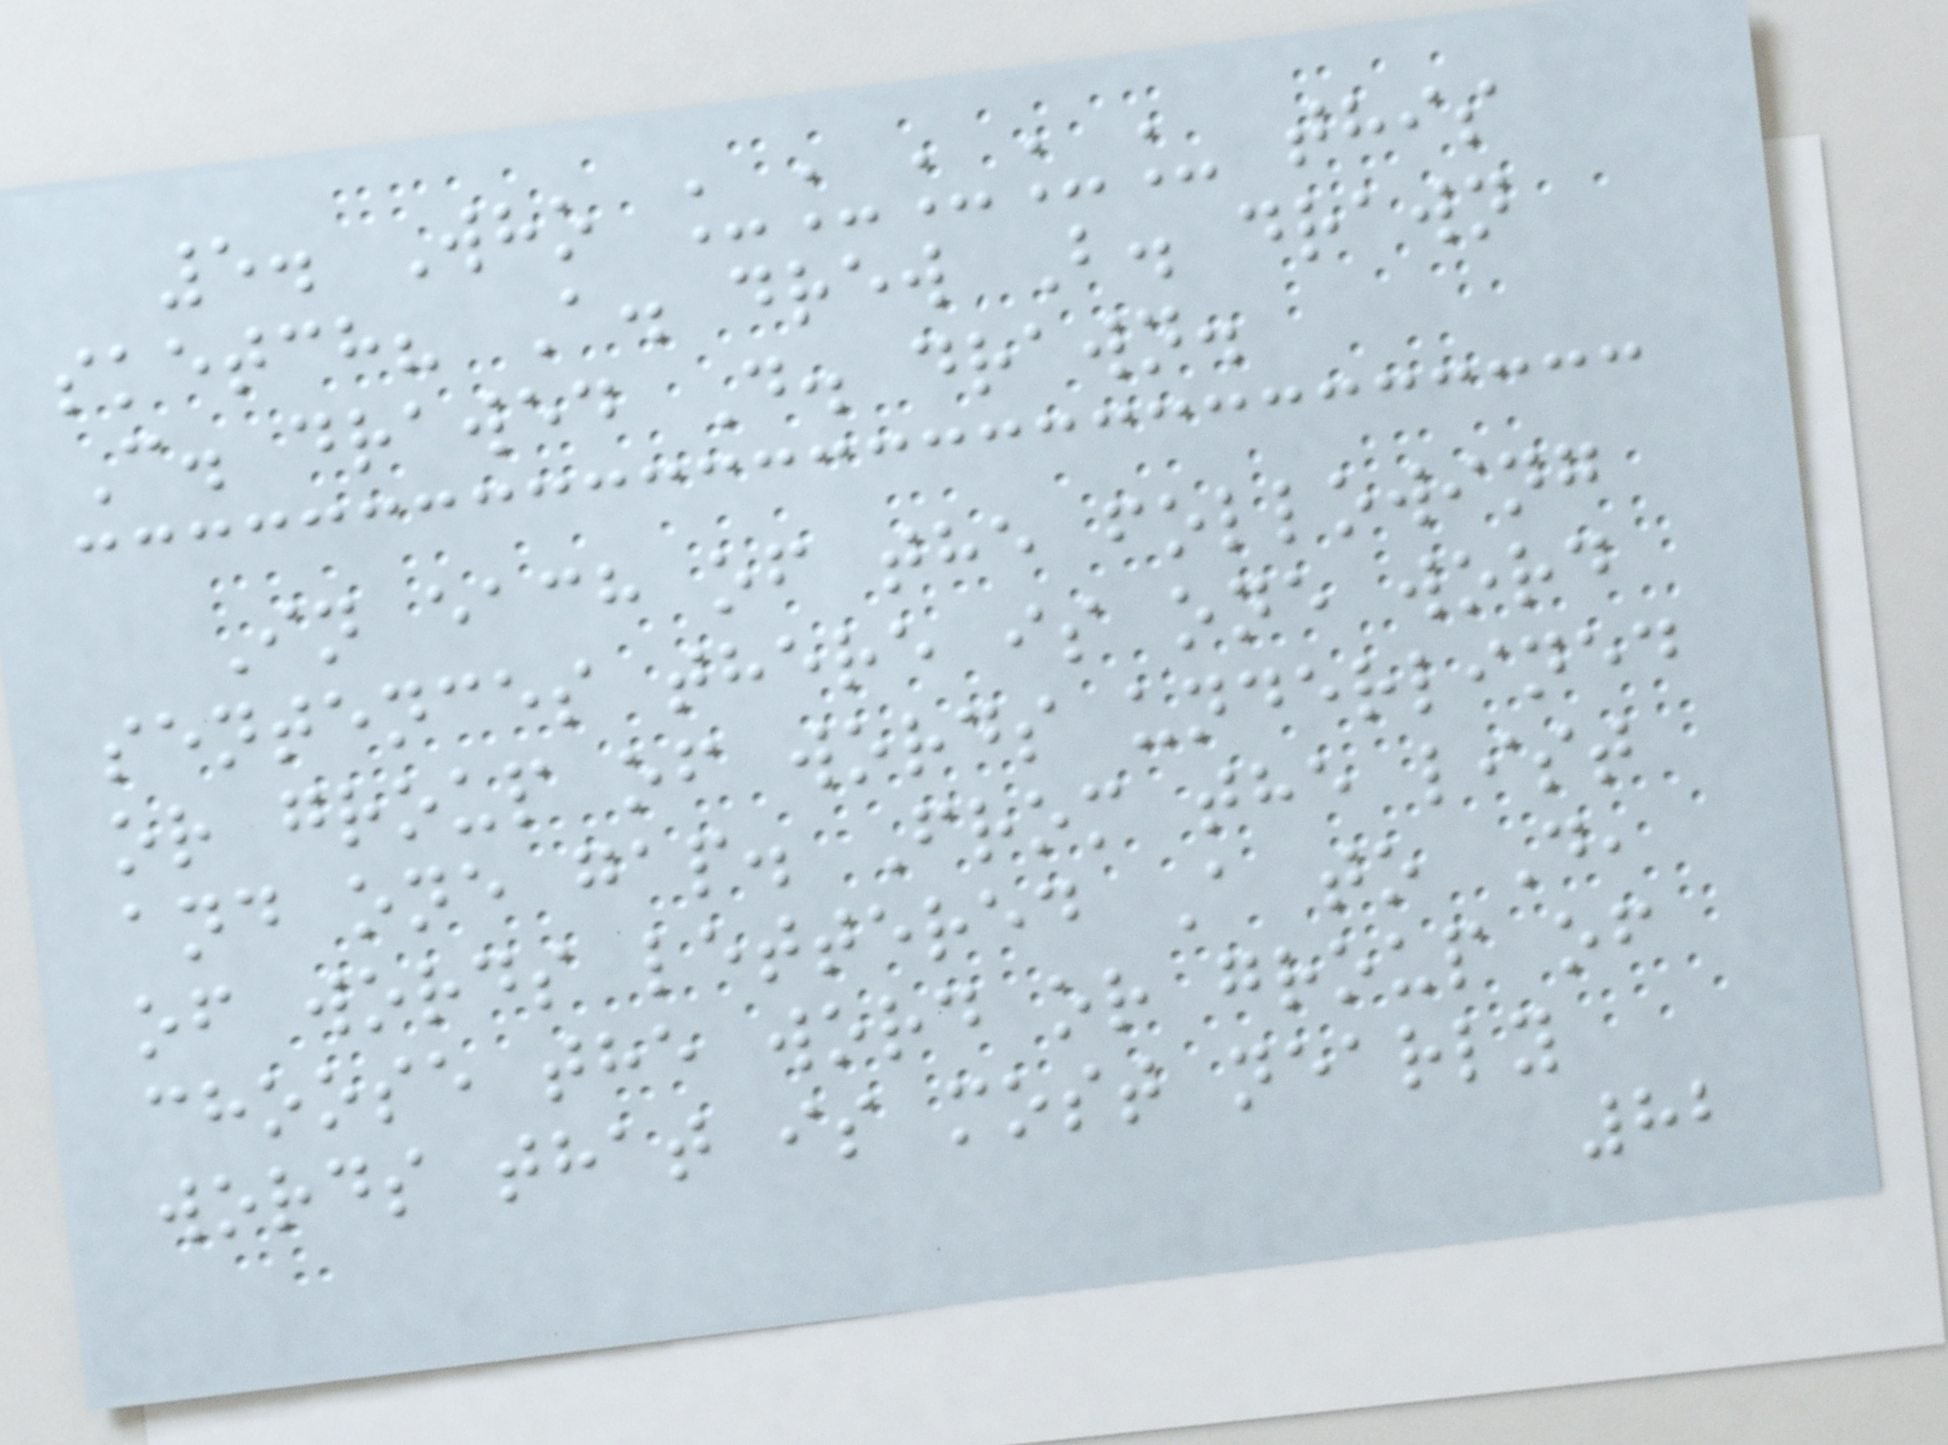5. Who _____ this
sketch? A. drew B. drawn
C. drawed D. drawn.
In each of the following
sentences there is one word
or group of words underlined
and one gap. From the list
of words lettered A to D,
choose the word or group of
words that is most nearly
82
